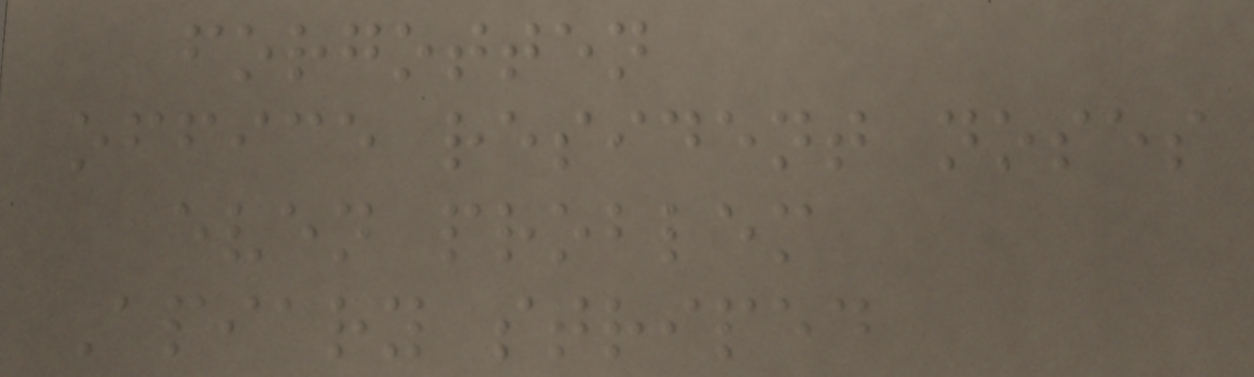forgotten
office resident noses
even problem
Apiary striped
